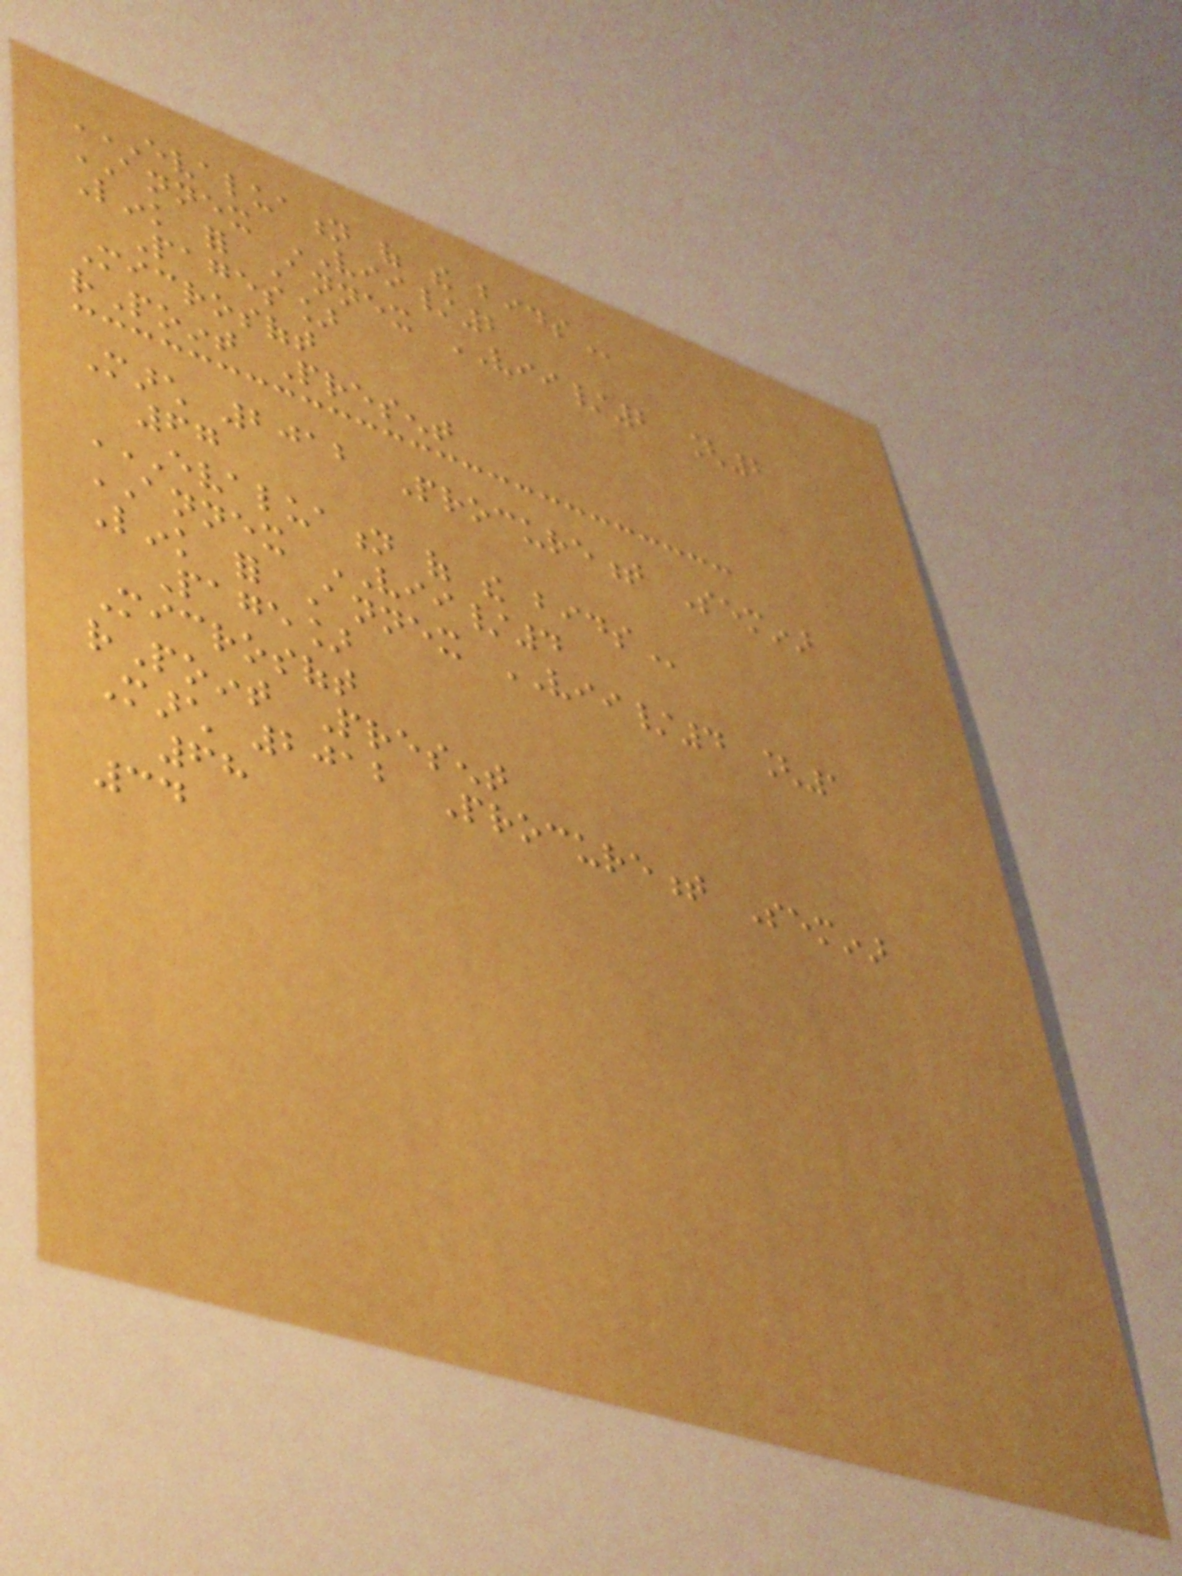EVALUATION OF THE BIDS
ANNEX VII/2
Link for Annex VII/2 [2
Pages]
Microsoft
rPoint Present
March 2012 Procurement Seminar
67
EVALUATION OF THE BIDS
ANNEX VII/4
Link for Annex VII/4 [1
Page]
Microsoft
rPoint Present
March 2012 Procurement Seminar
68
34
